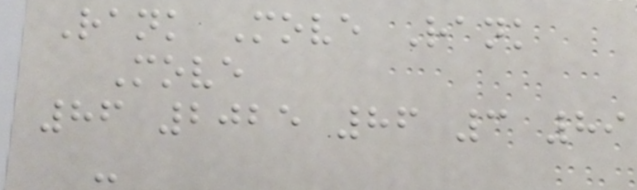Rank Move Rank
Move
86 2025 86 3 89
-
